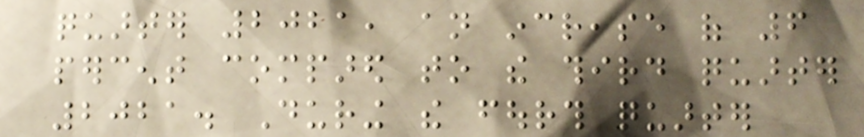quarter 2021, an increase of 6
percent compared to the third quarter
2021. During the fourth quarter
